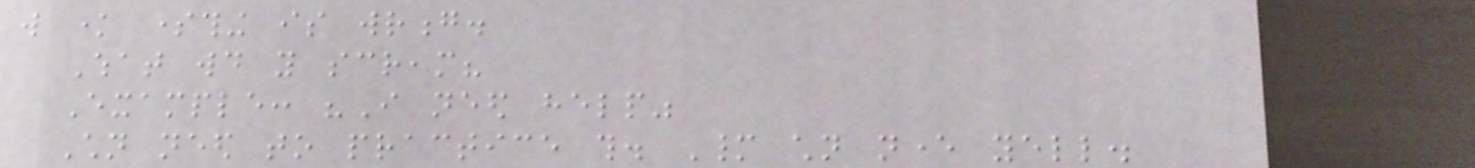will know something is wrong.
What would you scream?
Example: "I need help"
Children need to practice this. Many children never yell.
